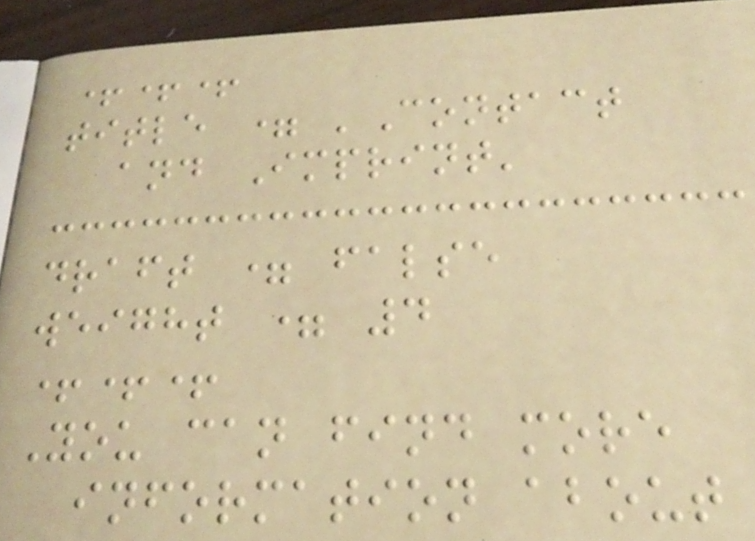+++
title = 'Contact
and Imprint'
draft = false
weight = 4
+++
You can find more
information about
